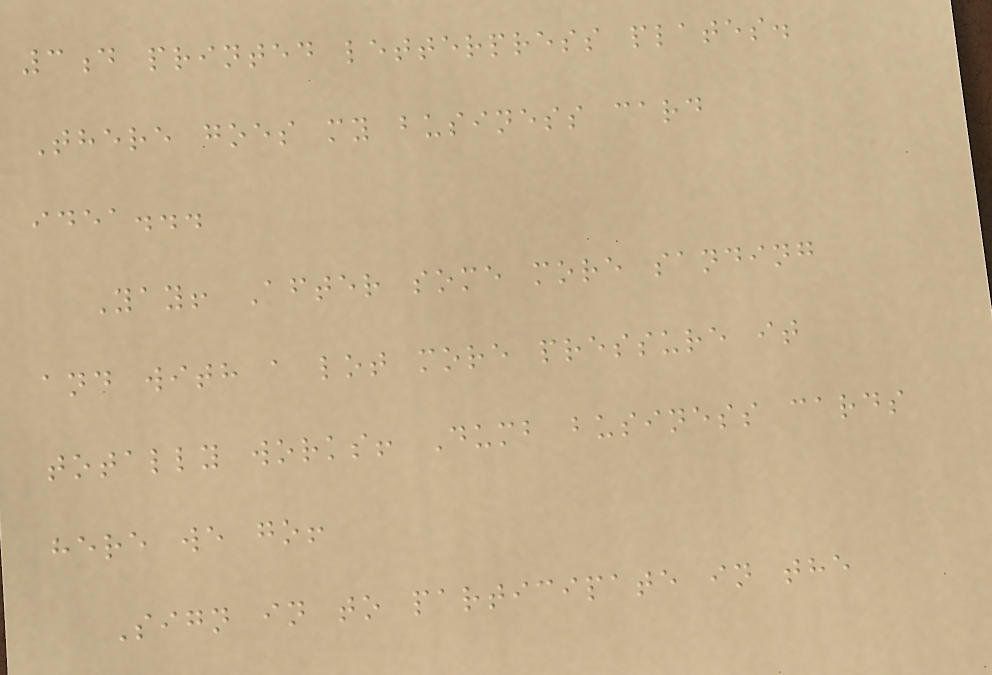3d printed letterpress plates.
There goes my business card
idea...
Yay! After some more sanding
and with a lot more pressure it
totally works! Dumb business cards
here we go!
Sign in to participate in the
